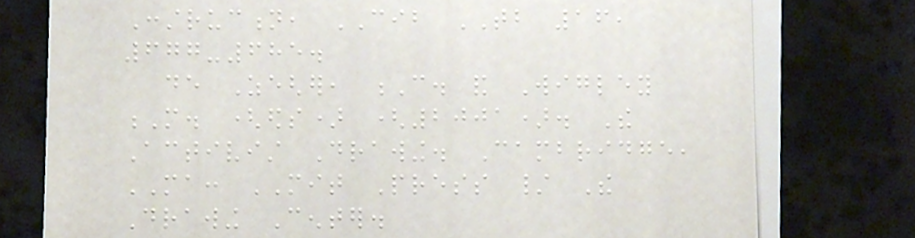Construction, CIB TB 16,
677-685.
de Zegher, C. and Wigley
M. (eds) (2001). The
Activist Drawing. Cambridge,
MA: MIT Press / The
Drawing Center.
